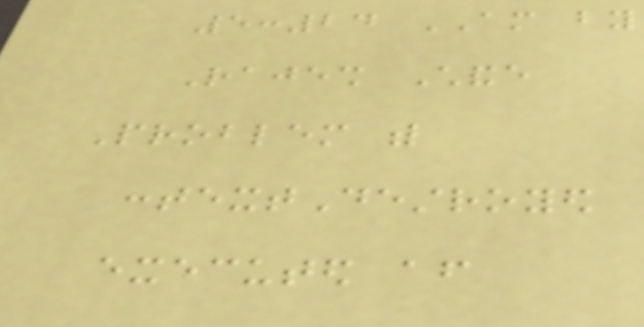5:24 AM by
Rajesh Chande
Problem with
contextDestroyed
executed after
